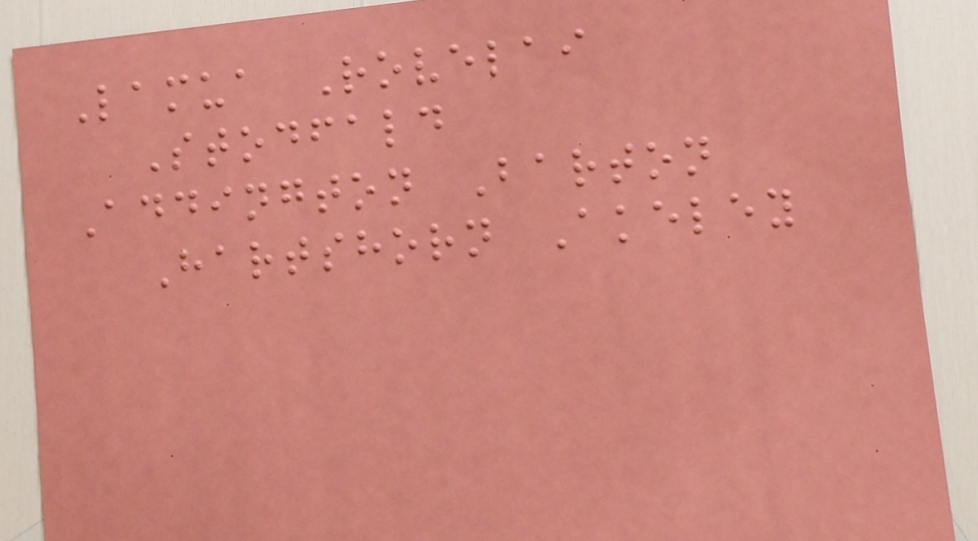Lamua Rovelai
Stodfald
Addington Barton
Hartshorn Akeley
